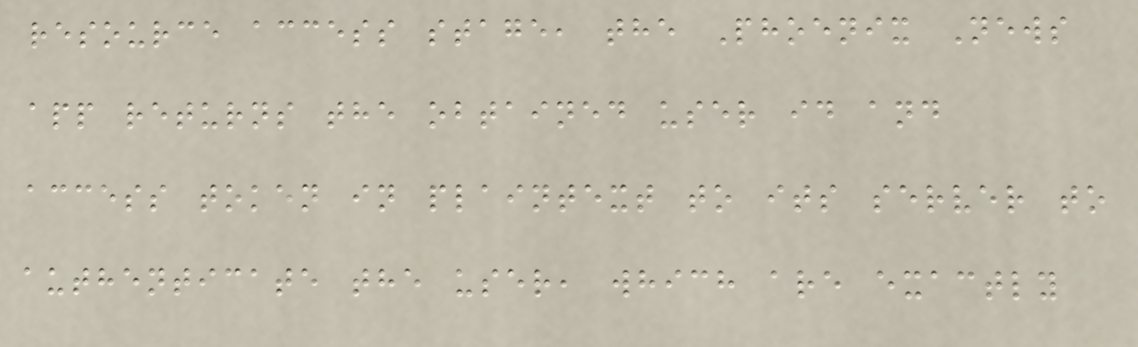resource access stage, the Phoenix News
app returns the obtained user id and
access token in plaintext to its server to
authenticate the user, which are exactly
